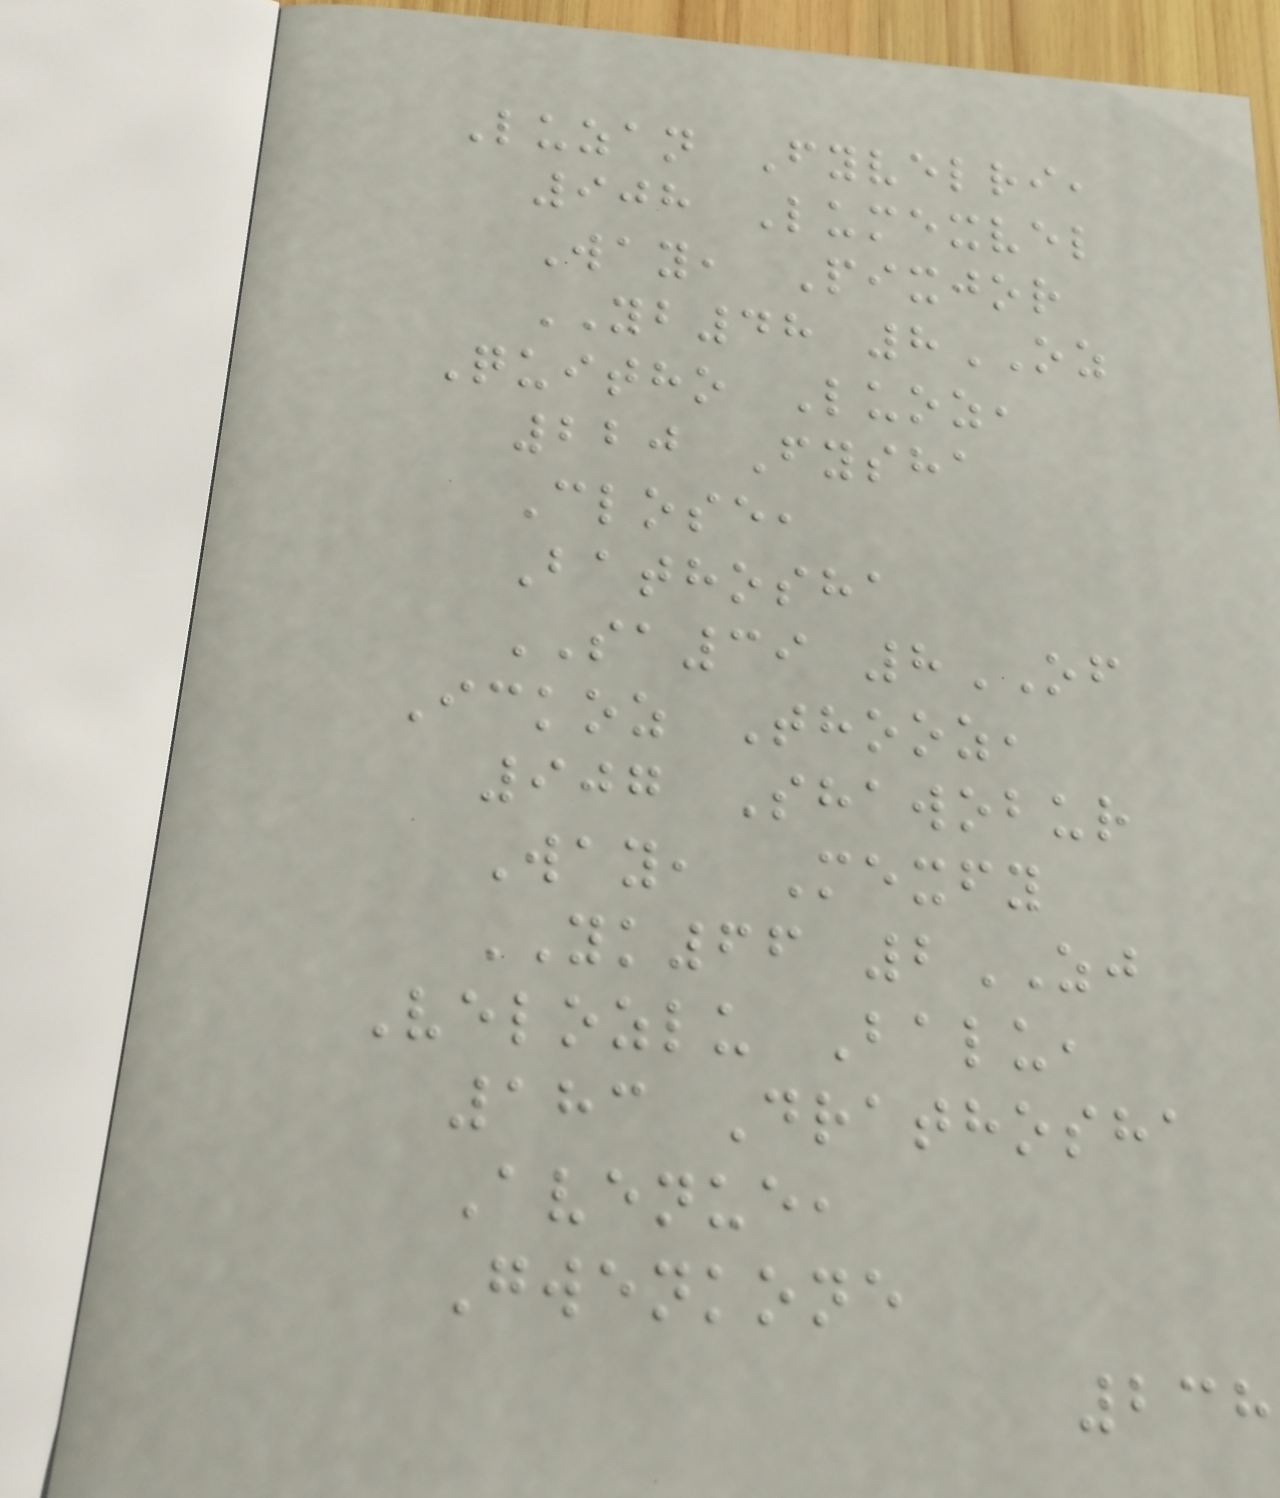Luzan Fyvelri,
908 Lumexvel
Way, Pixjor
YB48 8OZ
Quitho Luoz,
220 Fysha
Close,
Bathosha
SA39 8OF
Ickoz Thooz,
907 Shawobur
Way, Mexfy
YK66 2ZJ
Velozlu Balu,
183 Drathosha
Avenue,
Gwenkone
238
